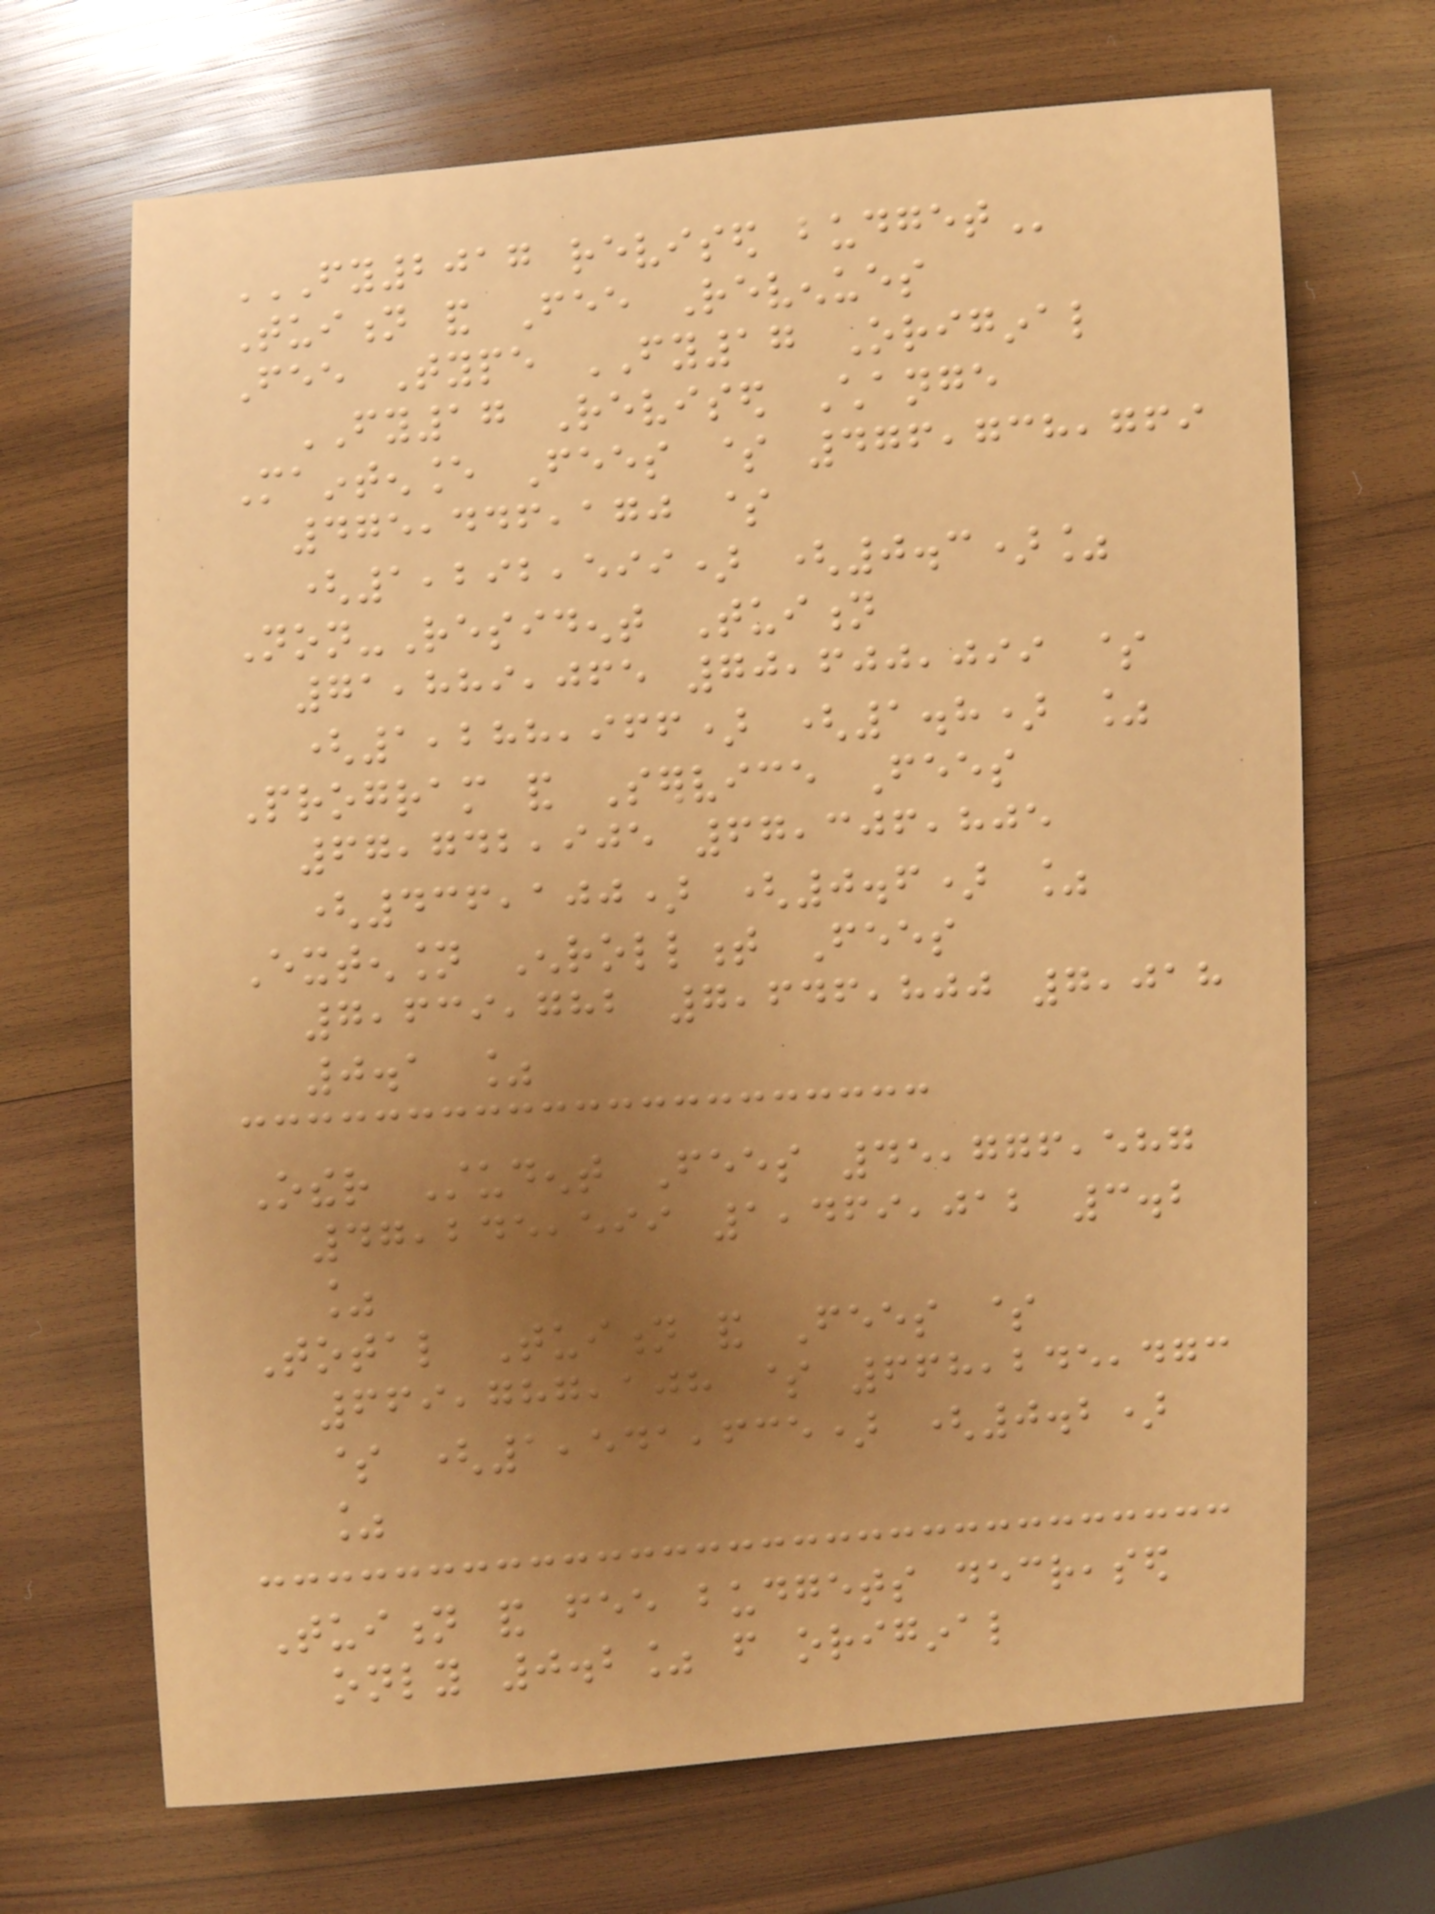FY2017 REVISED BUDGET
Tuition and Fee Revenues
Fee Type FY17 Original
FY17 Revised Change
Maintenance Fees $ 476,738,769
475,446,170 $
(1,292,599) (0.3)%
Non-Resident Tuition
71,889,065 70,600,099 $
(1,288,966) (1.8) %
Program and Service Fees
67,742,905 67,306,805
(436,100) (0.6) %
Extension Enrollment Fees
7,639,782 7,646,800 7,018
0.1 %
Other Student Fees 45,776,587
47,245,599 1,469,012 3.2
%
Total Tuition and Fees $
669,787,108 $ 668,245,473
$ (1,541,635) (0.2)
%
Tuition and fee budgets decreased
only 0.2% from original
